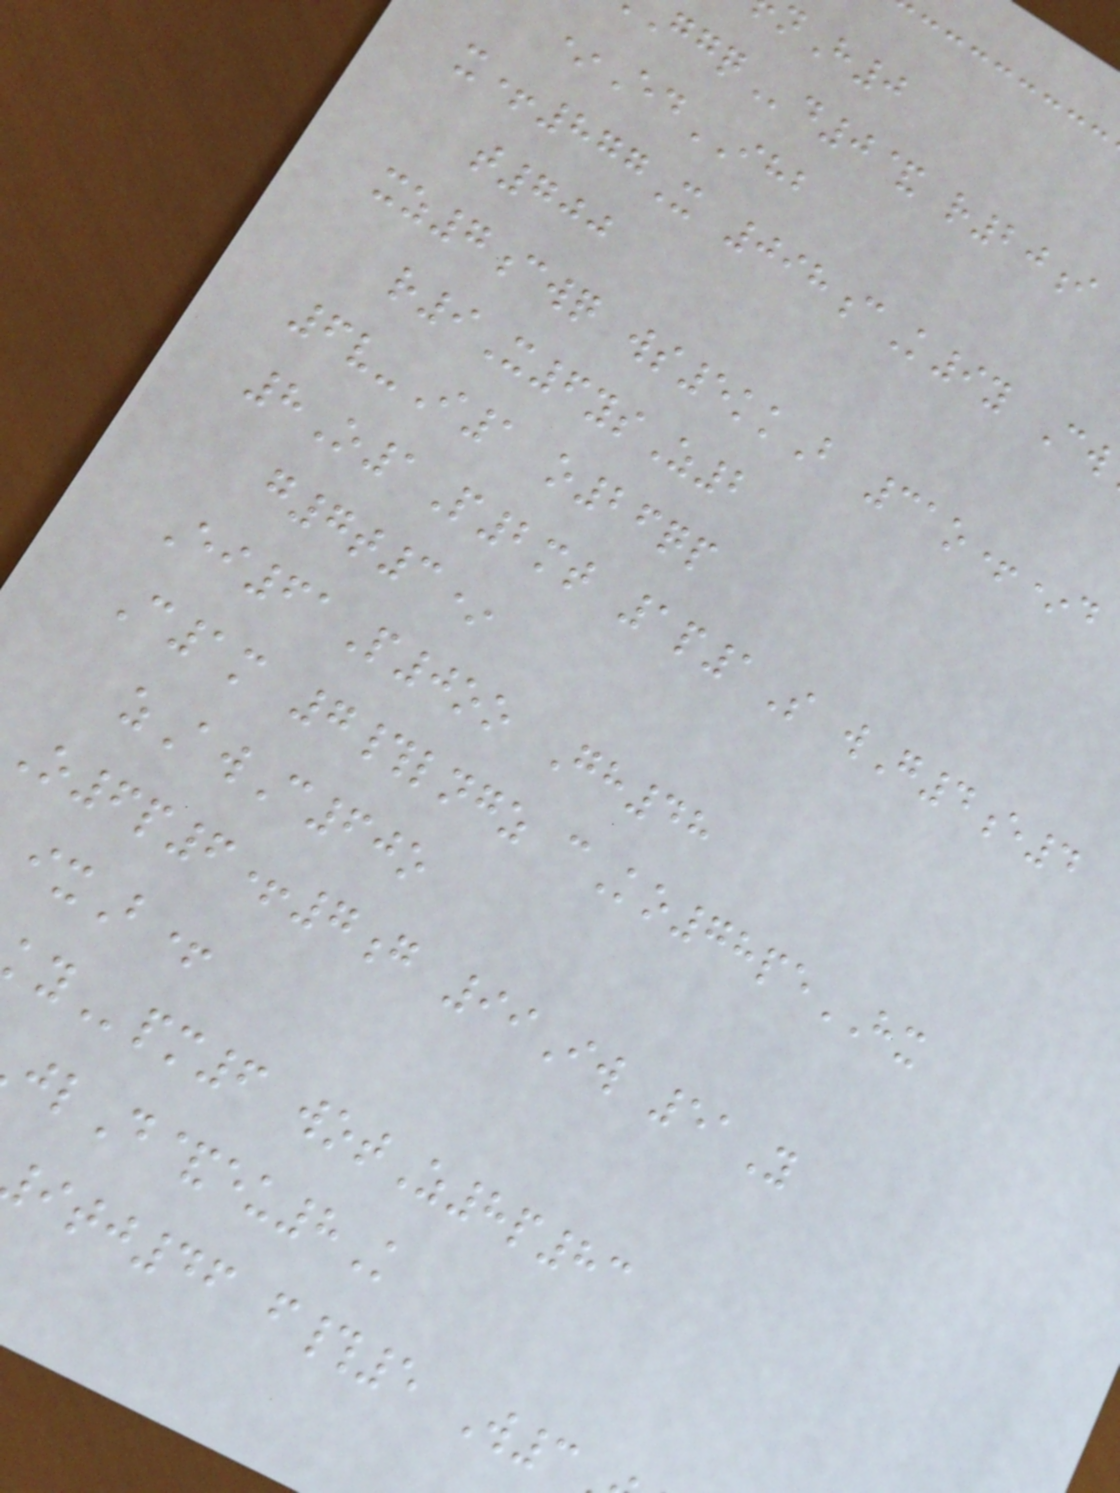nH0
d0& r20i
*EdIHB
x+877X 098cK9y Cw
t700
xz7cwq ws5kkB 31o+*d
r9X6ysZ2
6v-I1 o26qp
8O1P2mt 1p1S wG4e4
g7t3*
Ei61P0oo Gh48
C1m 7#lngz cKo78peHX
zAwC60o
O6p6+7g 99Iw 51Y
ixB+
pm6 wotZ8p83
lD&eu8K
tj46 f#5 W3
